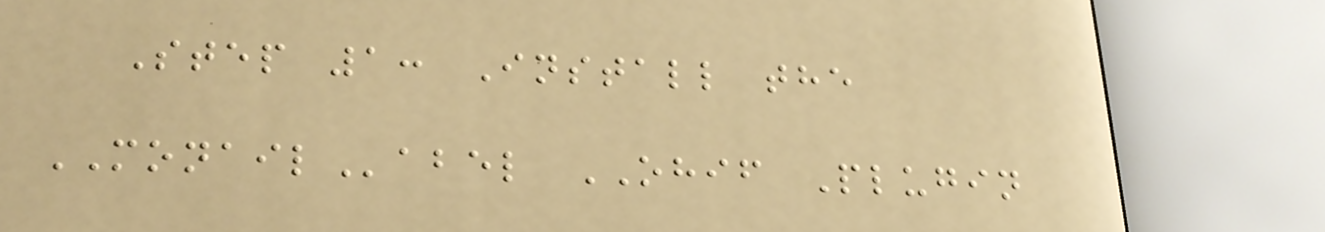Step 1: Install the
MONAILabel OHIF Plugin
